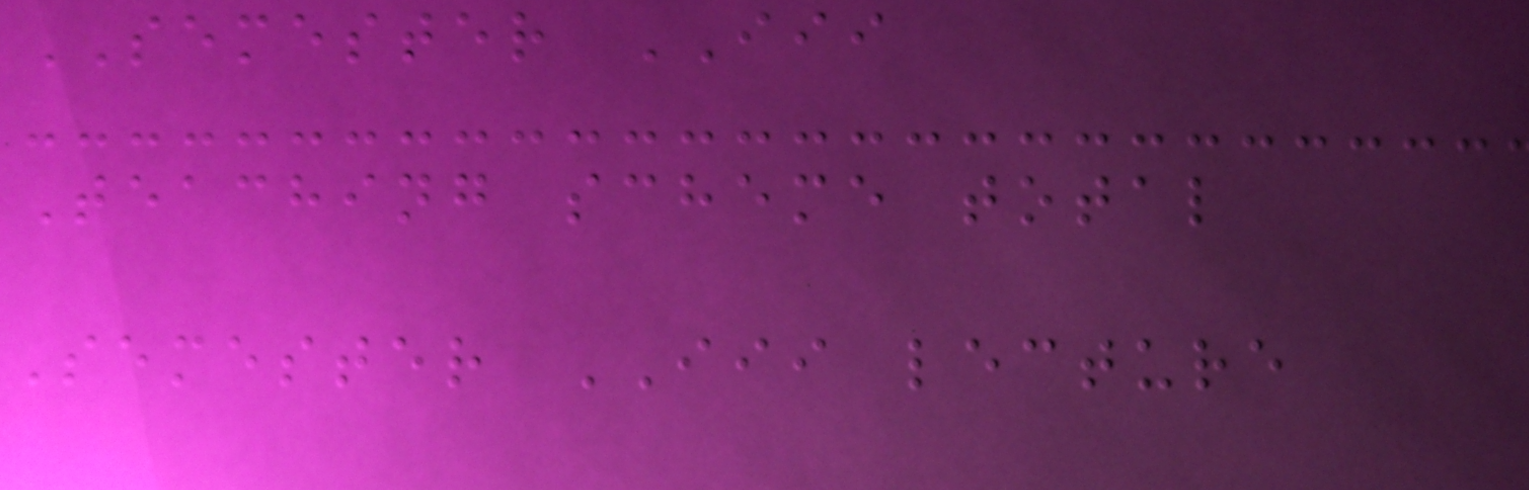SEMESTER III
Teaching scheme total
Semester III lecture
